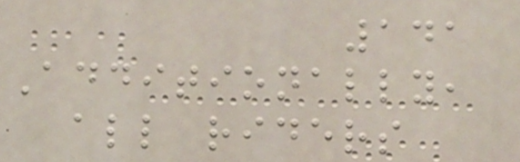141
Additionally,
all riders
